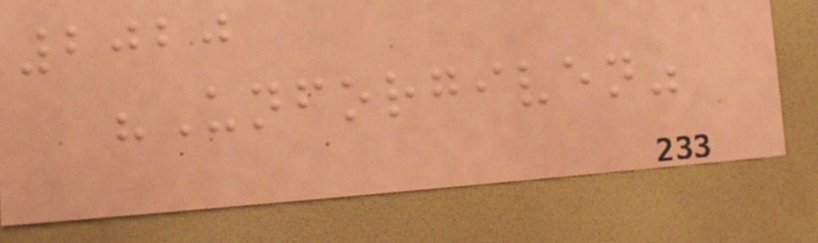2020
"Unforgiven"
